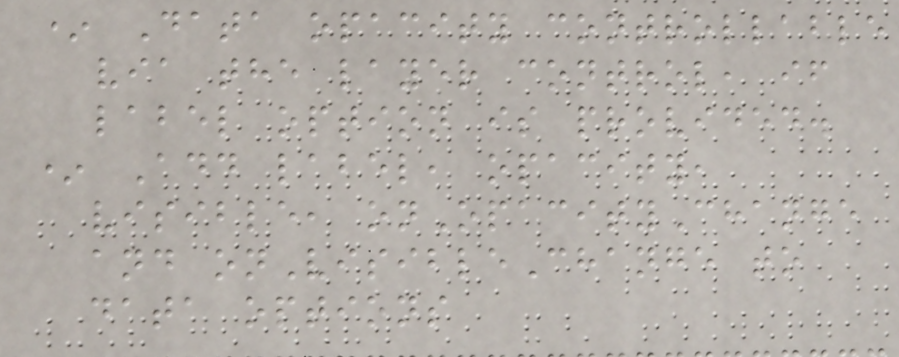* Data opacity controllable
via the layer control, if
label option is provided.
* Add label, opacity,
visible, onOpacityChange
and onVisibleChange to
data options
